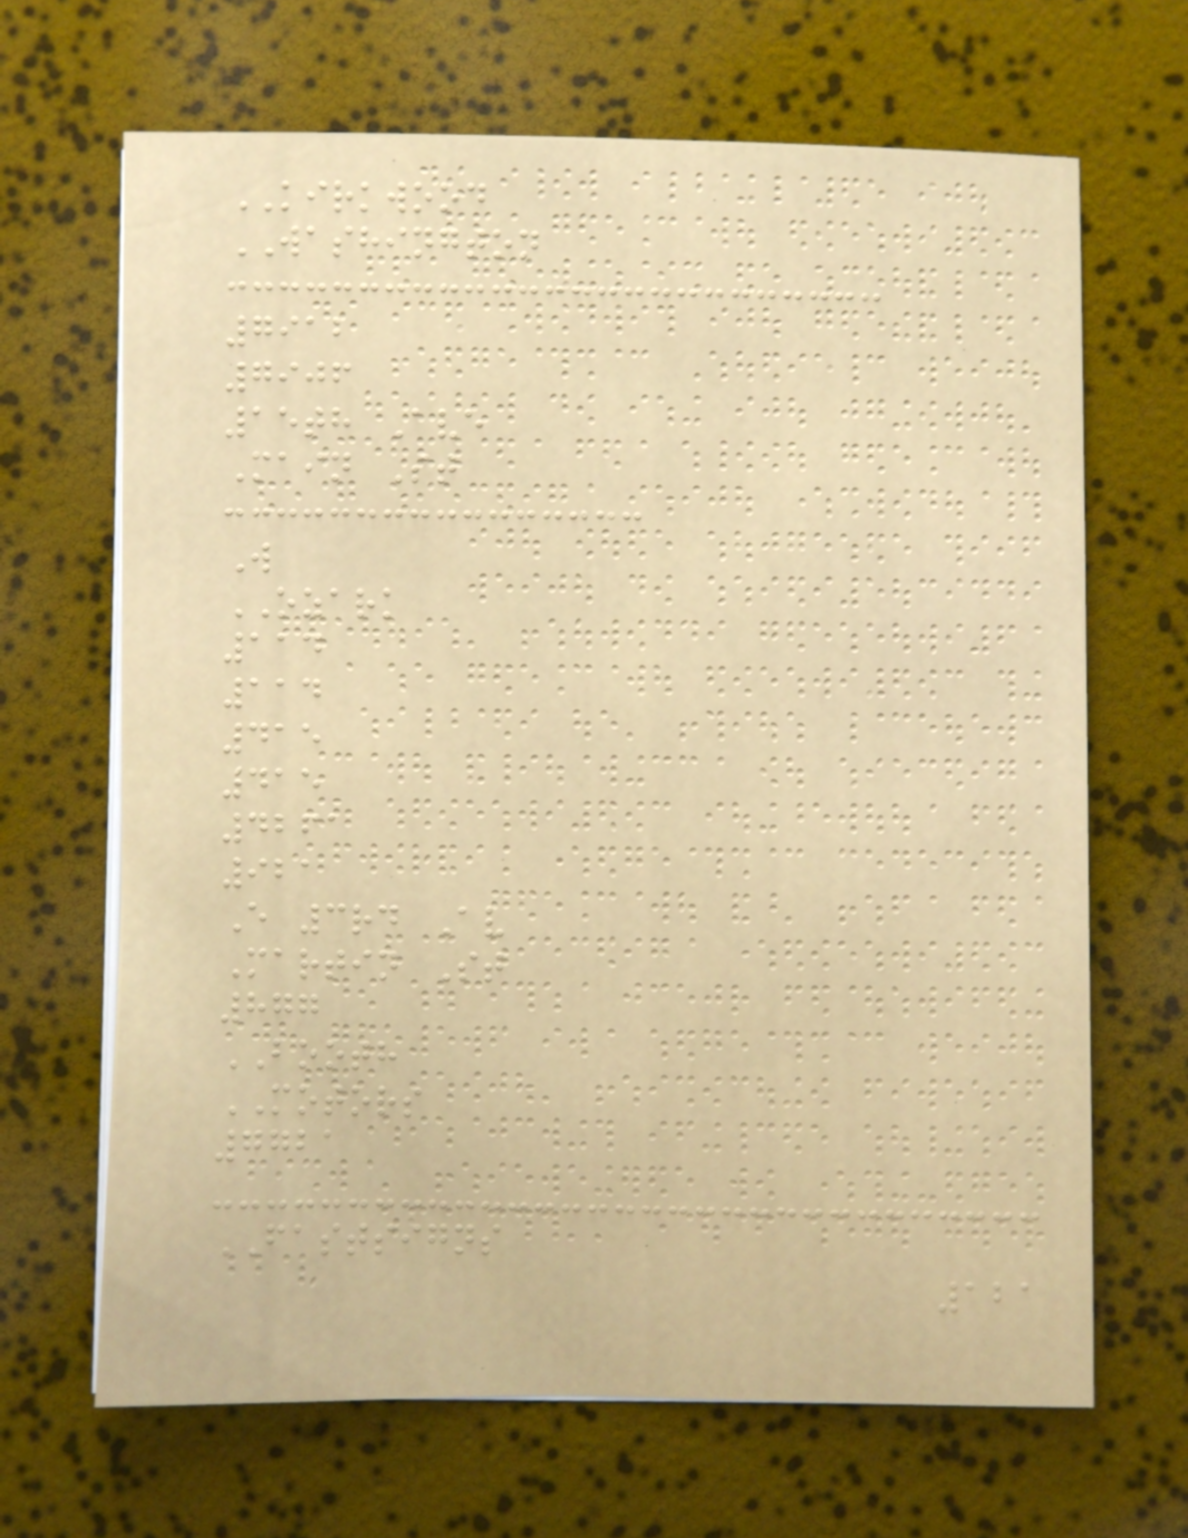KIRKWOOD
WASHINGTON
7912
7906
15th Ave
Main St
W
OZARK
114
114
415
415
4261
921
E 3rd Av
Martin St
877
BOOTH
MOTORS
7721
FASTSIGNS
121
